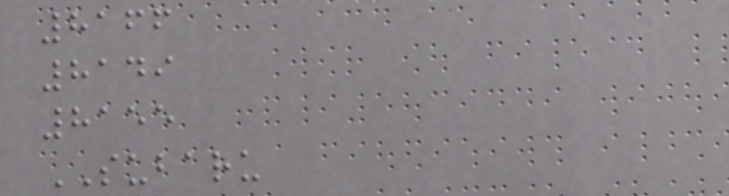8166
8149
8155
SUBARU
